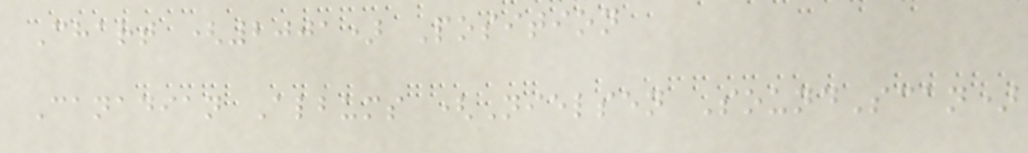Chart (2001) Position
Canadian Albums (Nielsen SoundScan)
